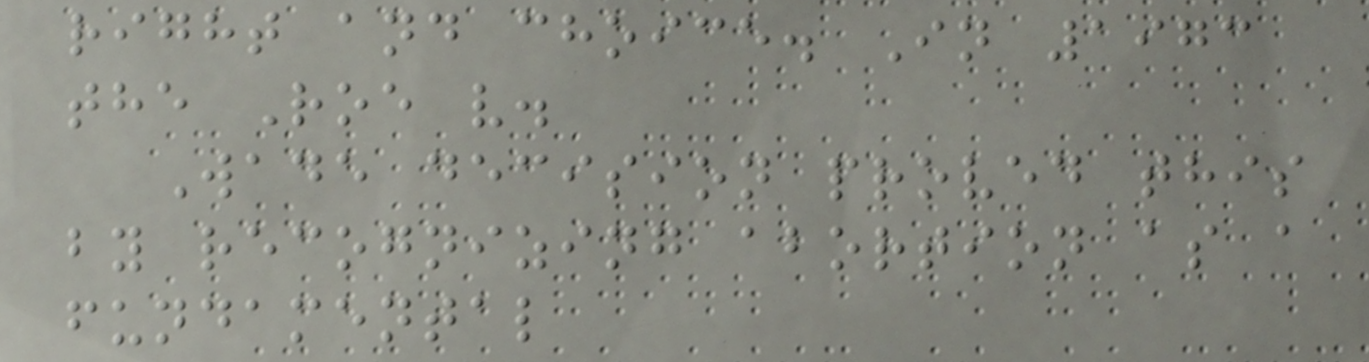right and choice. In 1973
the Roe v.
Wade decision proved this
by recognizing abortion as a
fundamental
